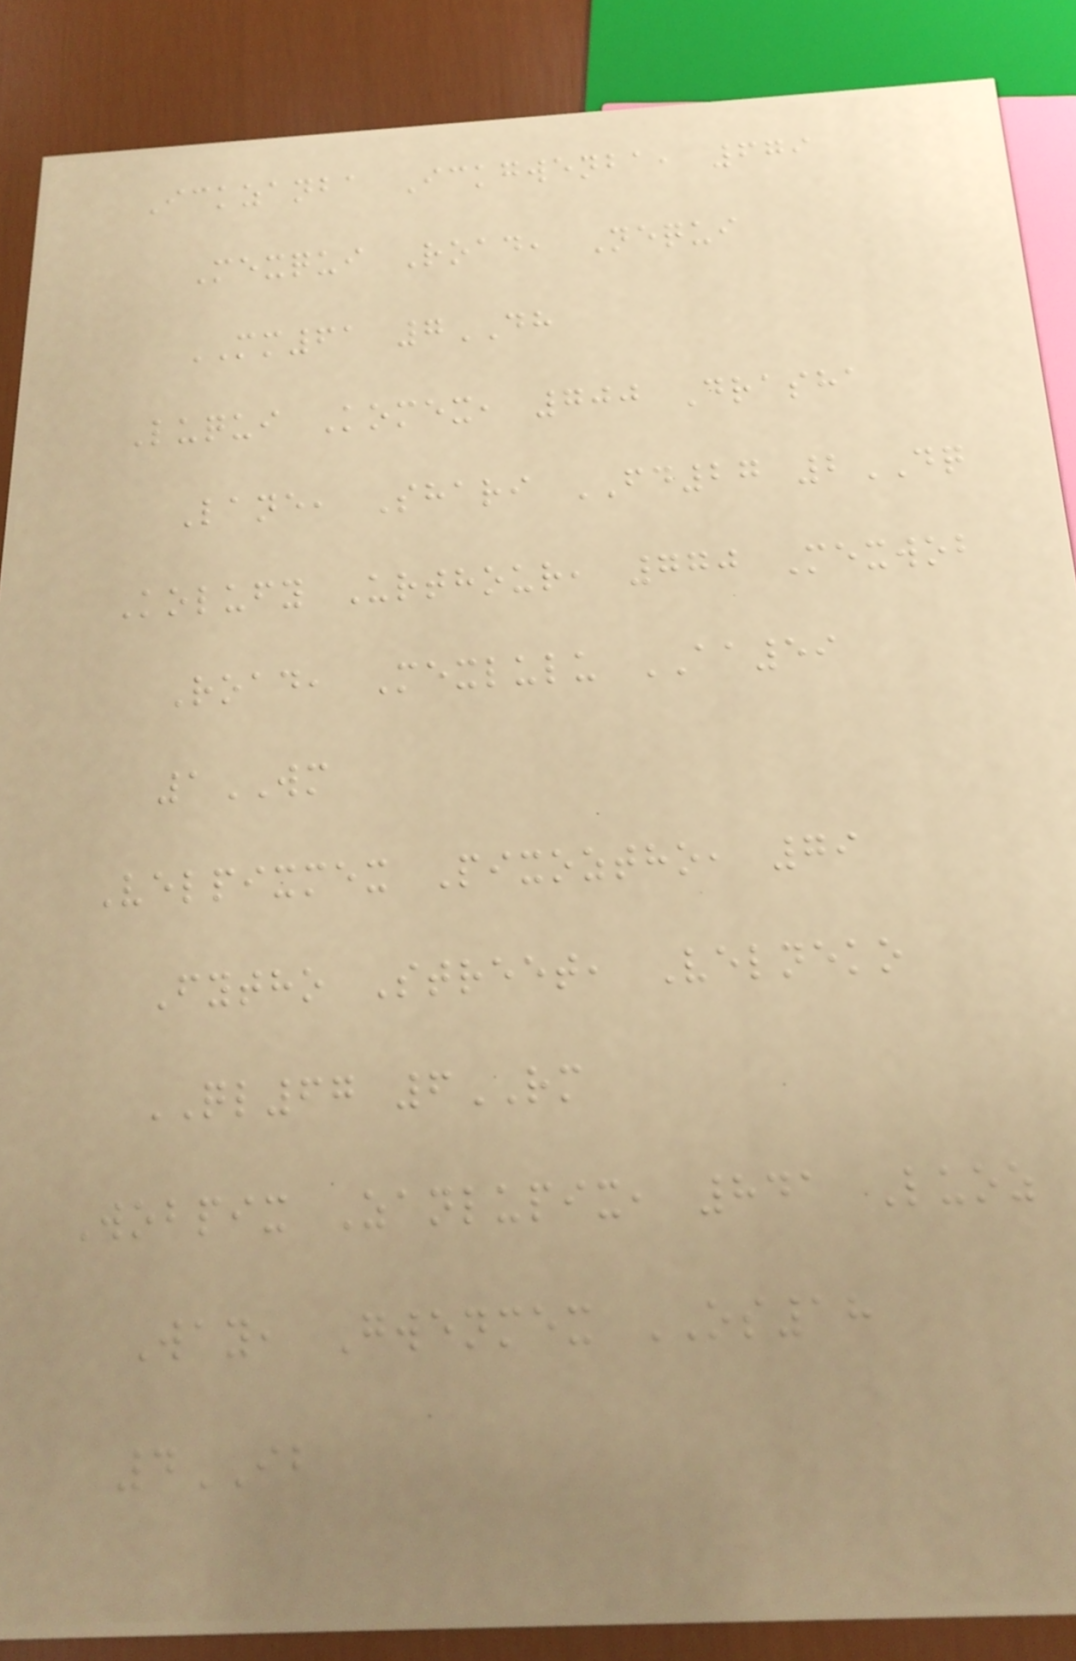Ickzanba Ickgwenba, 679
Mexqui Road, Nequi
MM61 7DH
Luqui Komex, 700 Drasha
Lane, Shari FD27 2DQ
Kolufy Urthour, 770 Mexwob
Road, Mexlulu AA59
1WM
Velpixmex Pixoztho, 79
Fytho Street, Velneko
QL67 6RM
Wobpix Zanlupix, 841 Luoz
Way, Gwenmex OS18
4IB
